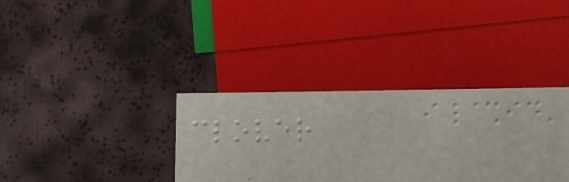clover
